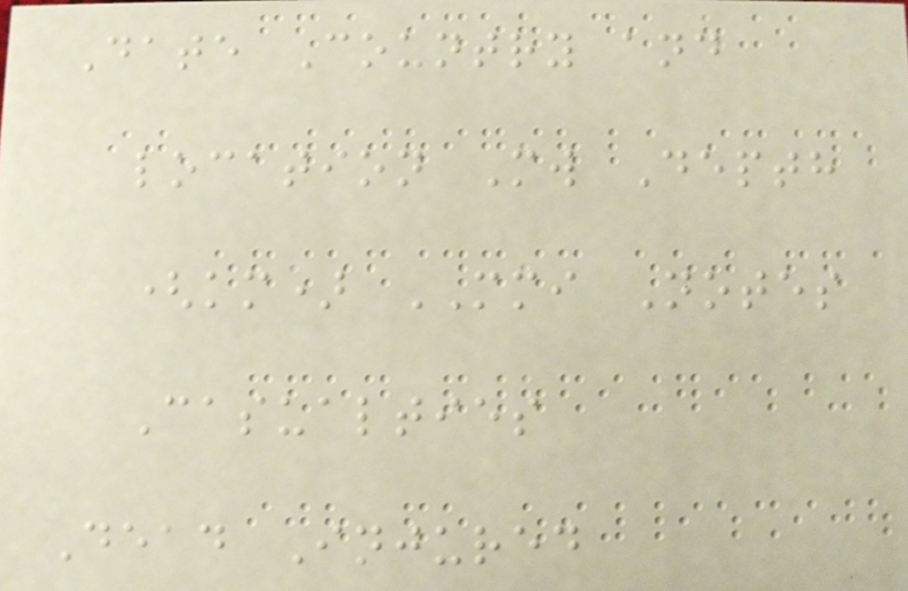Date Country and
location Mw Depth
(km) MMI Notes
Casualties
Dead Injured
